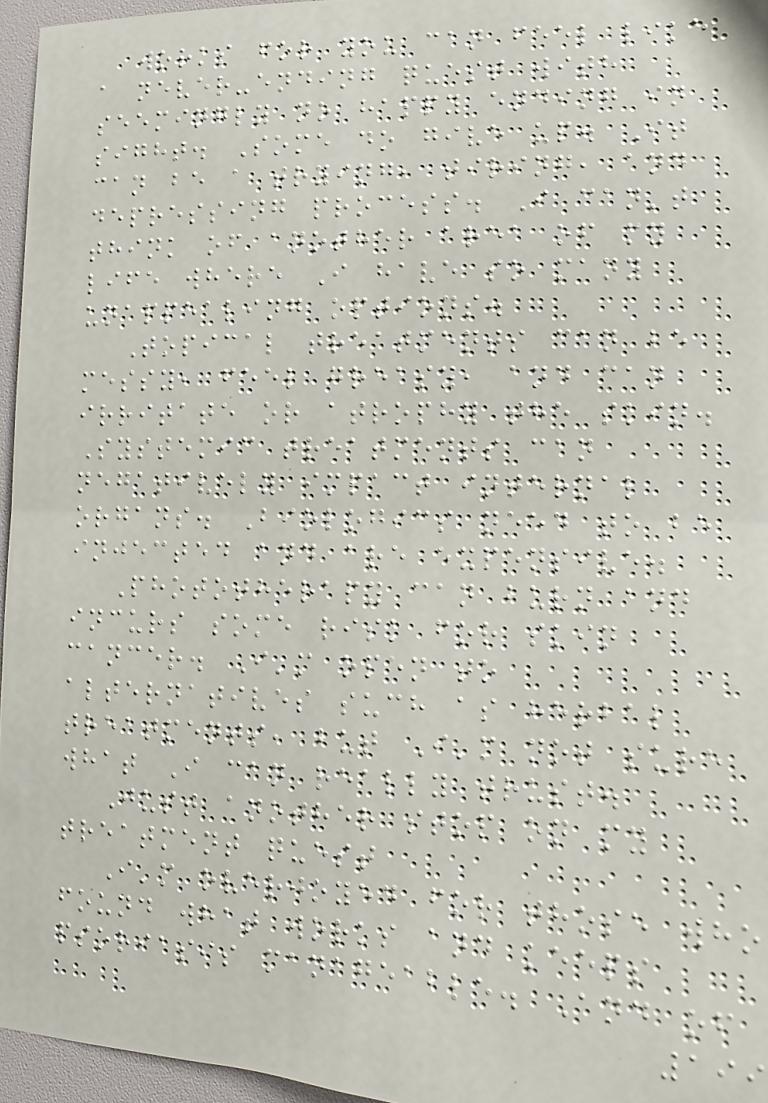works for you can feel like
a never-ending quest with
seemingly no happy ending in
sight. Some do give up. It
can be a trying, tiring, and
depressing process. I can't
think of another area of my
life where I have so many
unappealing options.
Topical treatments can be
messy, feel greasy, and can
irritate or atrophy the skin.
Systemic treatments can
negatively impact internal
organs. Biologics need to be
injected and are expensive.
Phototherapy can burn and
incurs some risk for skin
cancer. I'm open to
alternatives such as herbal
treatments, but I'm not sure
what I can really trust.
Just another stop on my
treatment quest
I'm overjoyed for those who
found what works and keeps
psoriasis manageable. And of
199
